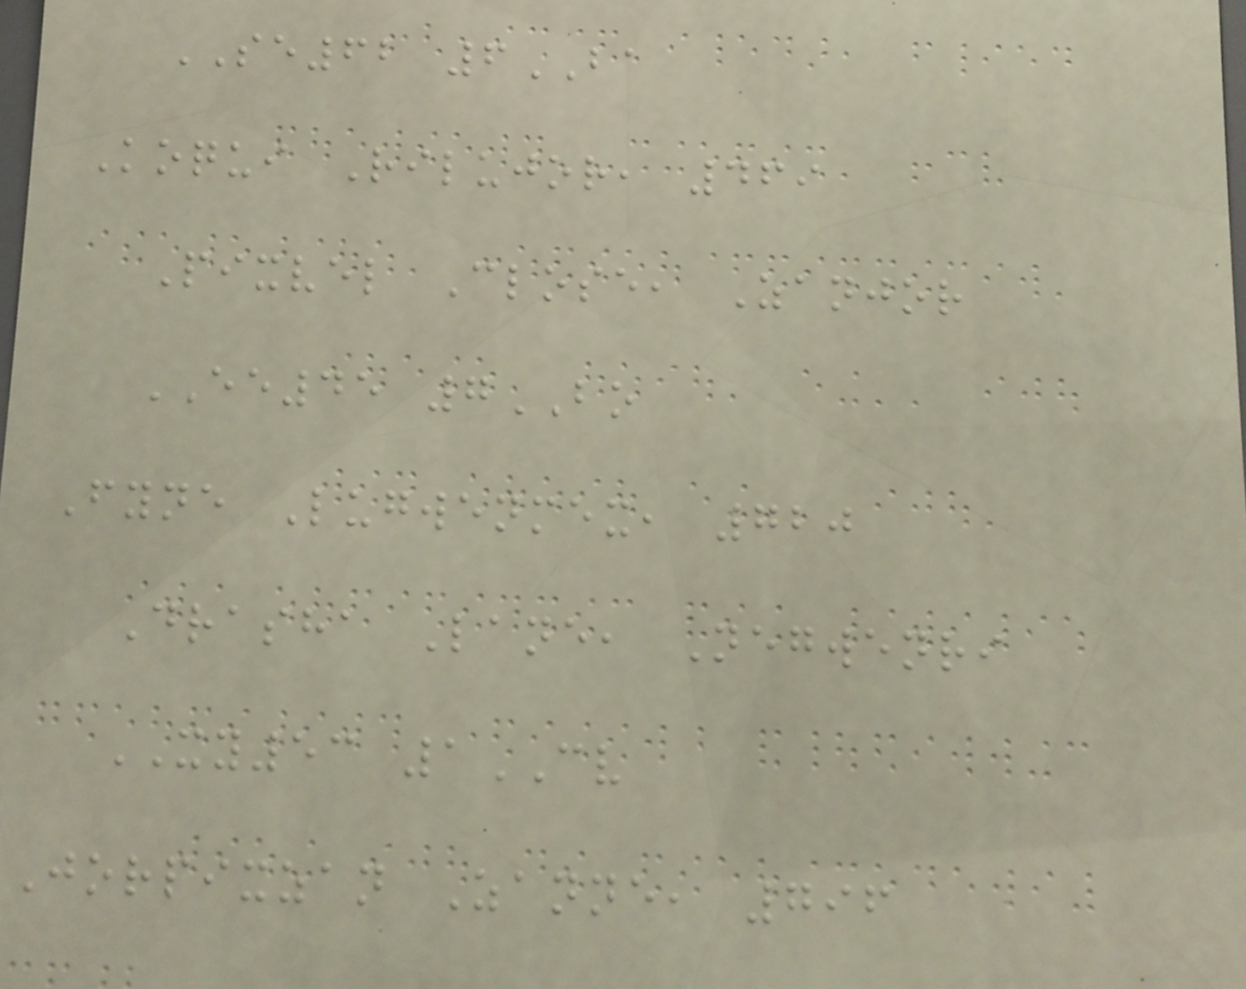SE62 6BA
Koqui Rilujor, 469
Pixvel Close, Zanjor
EE45 7BO
Fyne Lugwenmex, 720
Drasha Lane, Negwenri
XY53 1CV
Jorpixzan Zanne, 796
